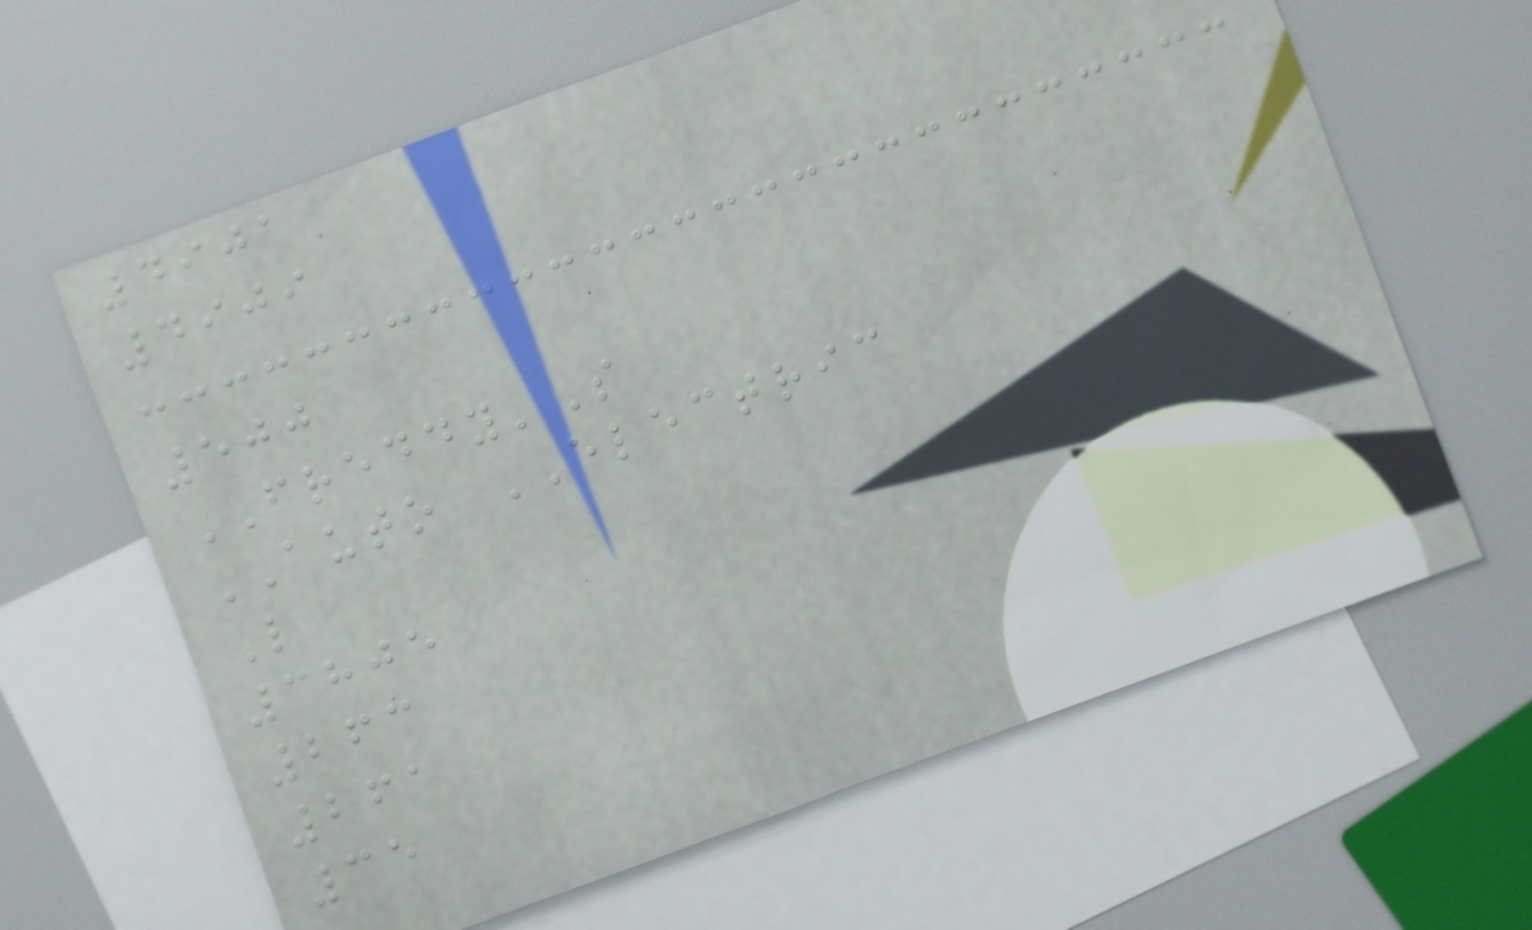4901
4909
500
FREDDY'S
AUTO ELECTRIC
L
3805
263
261
35
